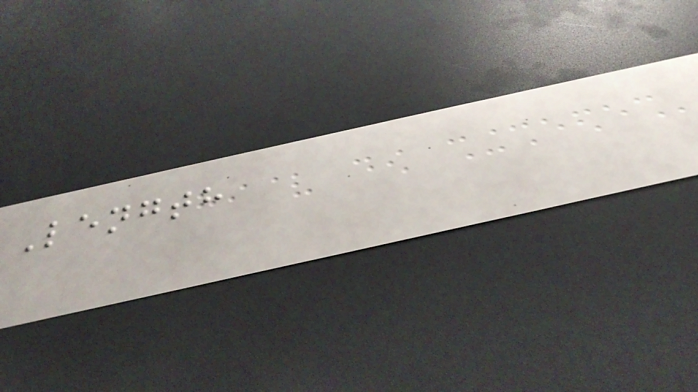Length
